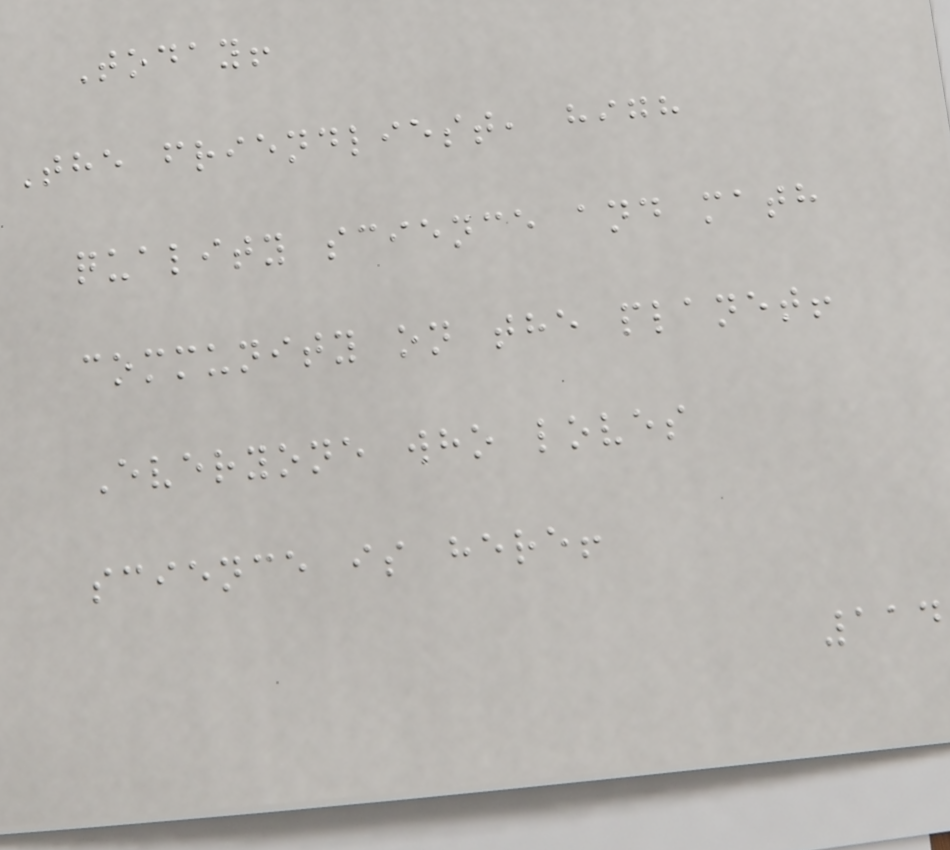Today!
The friendliest, high
quality science and math
community on the planet!
Everyone who loves
science is here!
114
